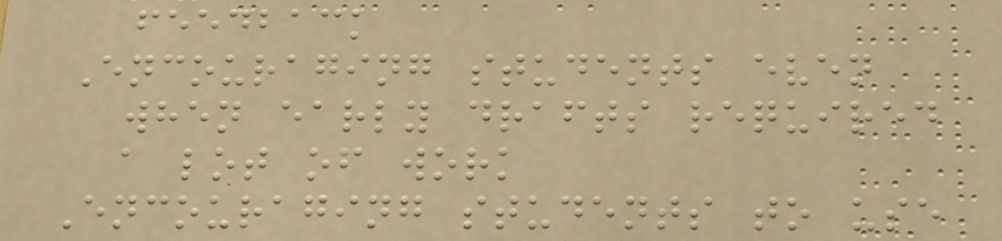feedback
Encouraging students even
when early drafts required
a lot of work
Encouraging students to use
